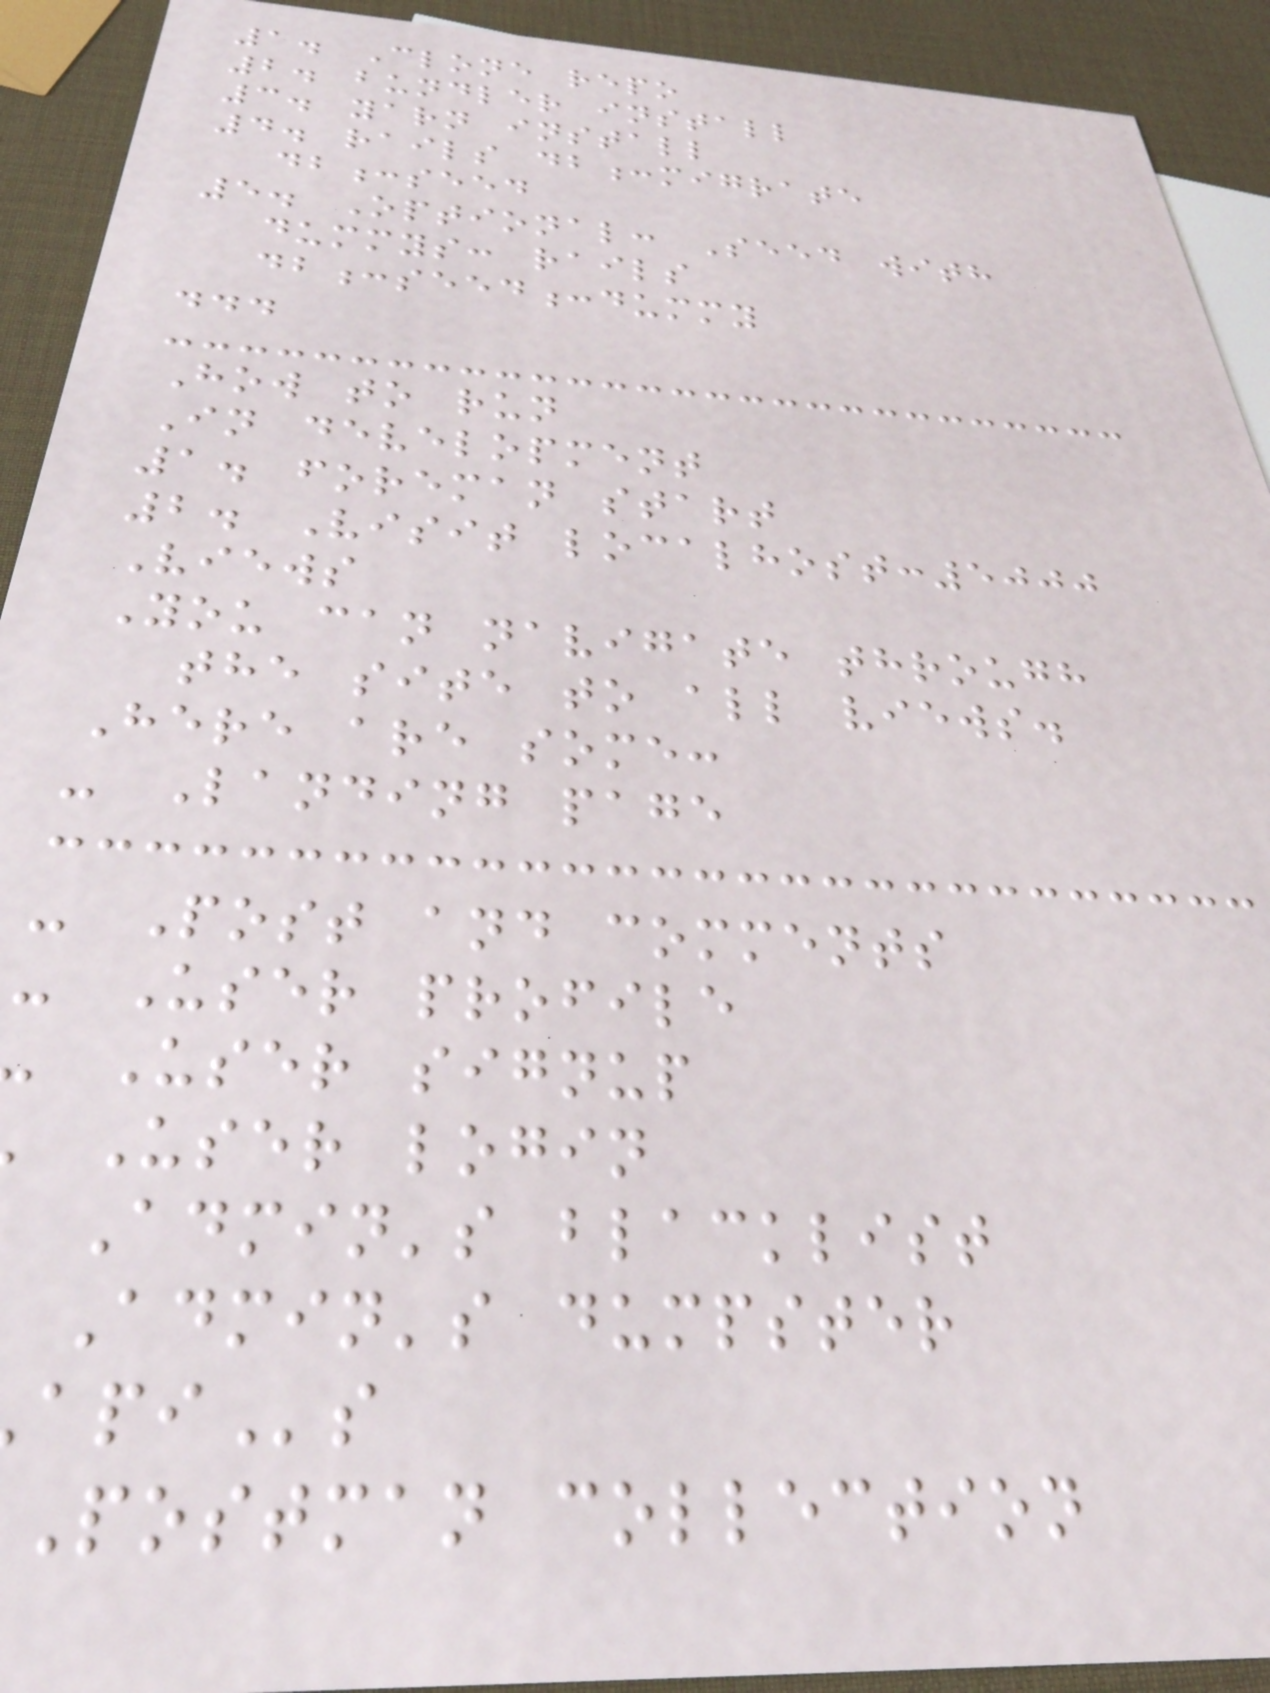1. Clone repo
2. bundler install
3. yarn install
4. rails db:migrate
db:seed
5. Optional: Seed with
dummys: rails
db:seed:dummy
...
How to run
In development
1. foreman start
2. Visit localhost:5000
Views
You can navigate through
the site to all views.
Here are some:
- Landing page
- Post and comments
- User profile
User signup
User login
Admin's blacklist
Admin's dumpster
Postman collection
